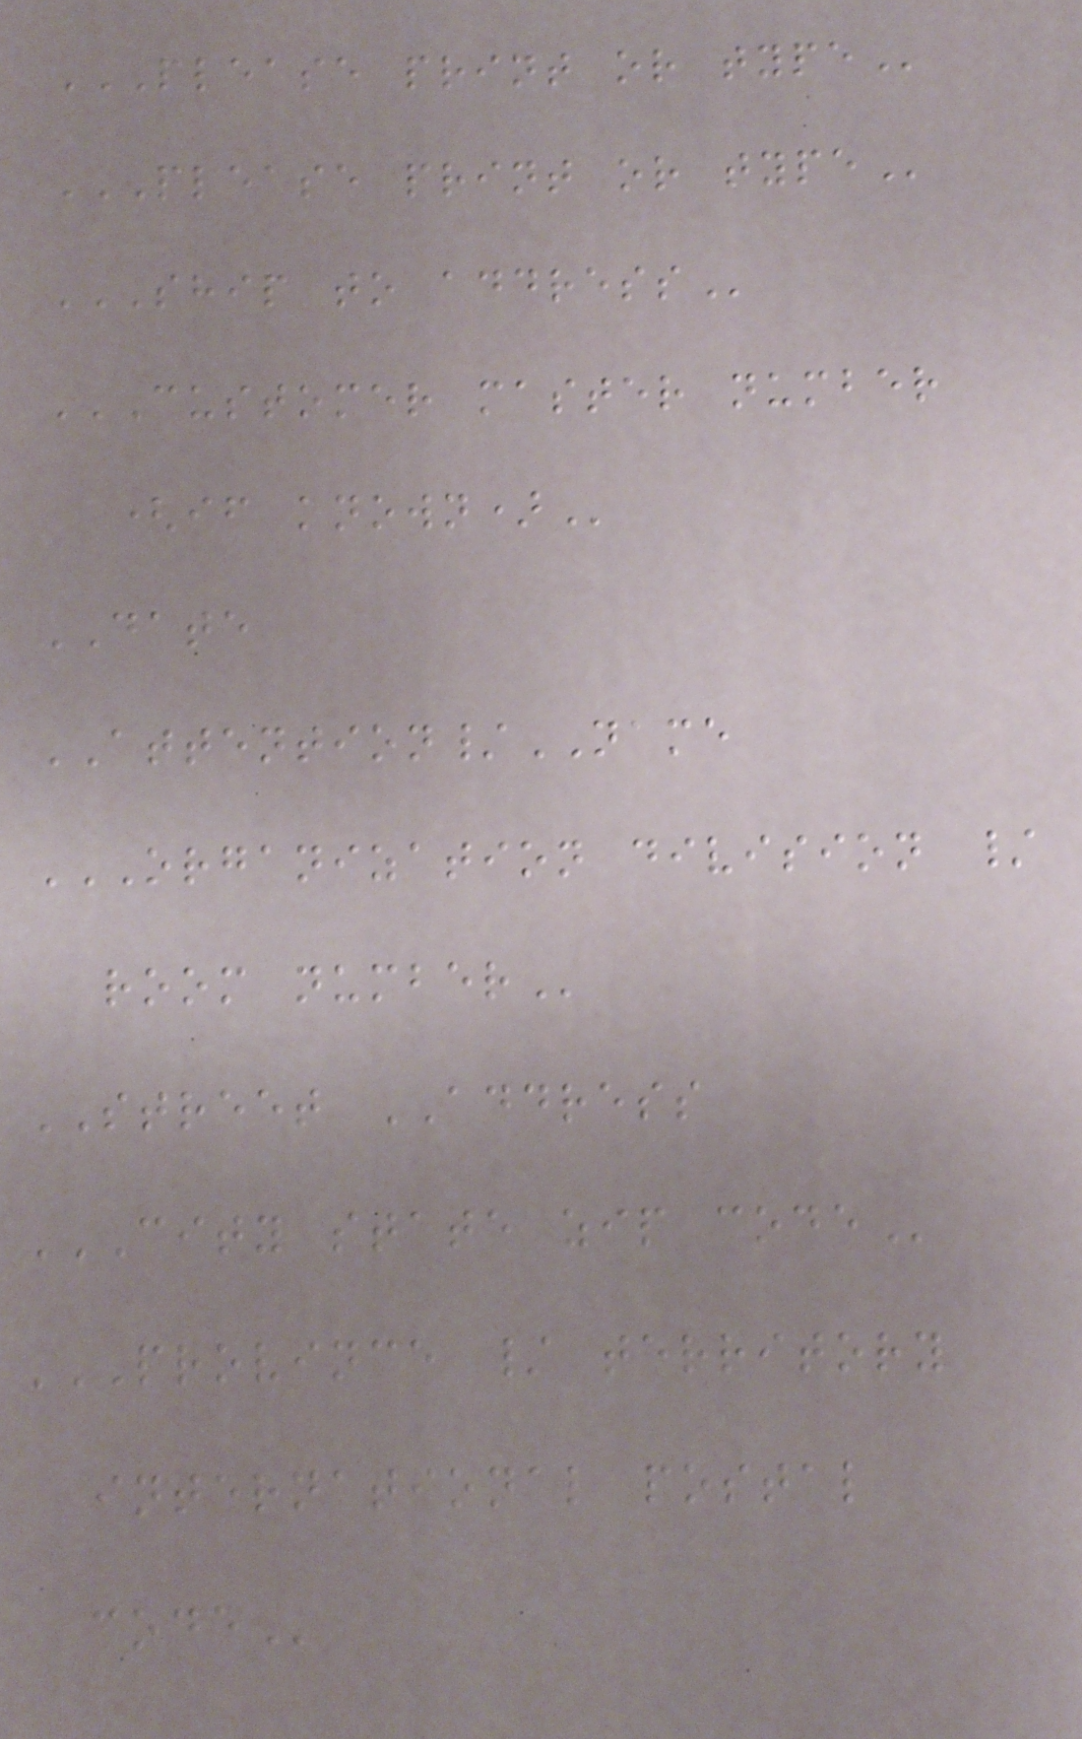PLEASE PRINT OR TYPE
PLEASE PRINT OR TYPE
SHIP TO ADDRESS
CUSTOMER MASTER NUMBER
(IF KNOWN)
DATE
ATTENTION/NAME
ORGANIZATION DIVISION /
ROOM NUMBER
STREET ADDRESS
CITY STATE ZIP CODE
PROVINCE / TERRITORY
INTERNATIONAL POSTAL
CODE
